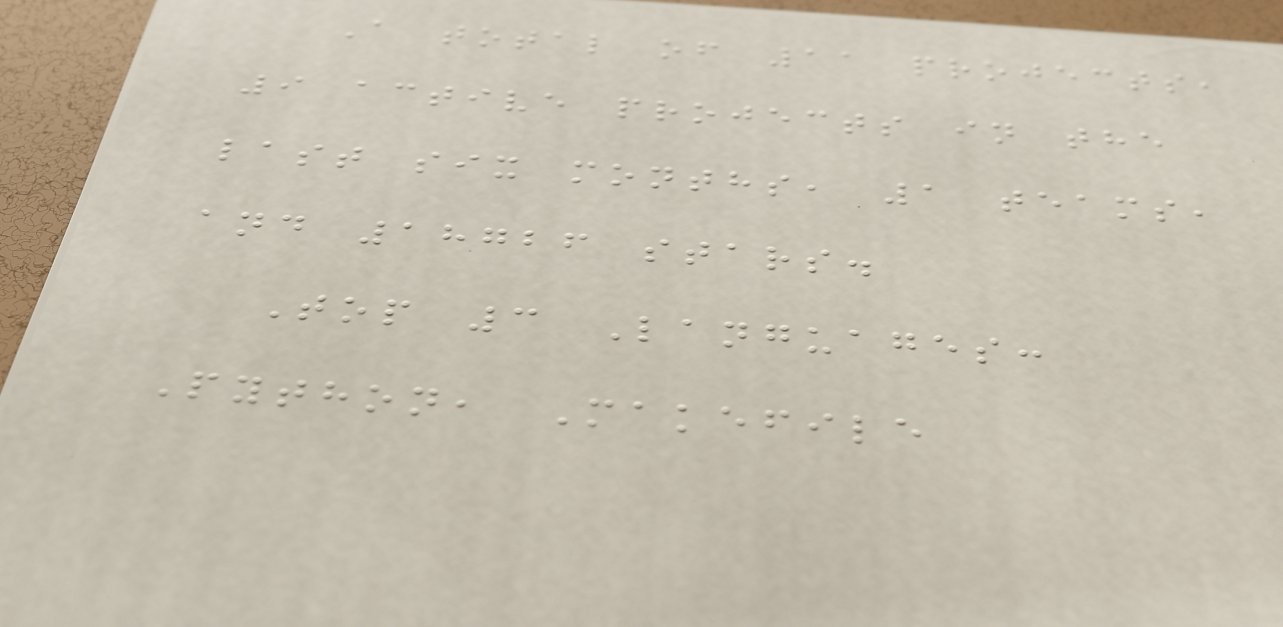A total of 11 projects,
9 active projects in the
last six months, 1 teams,
and 18726 stars.
Top 3 Languages:
Python, Makefile
